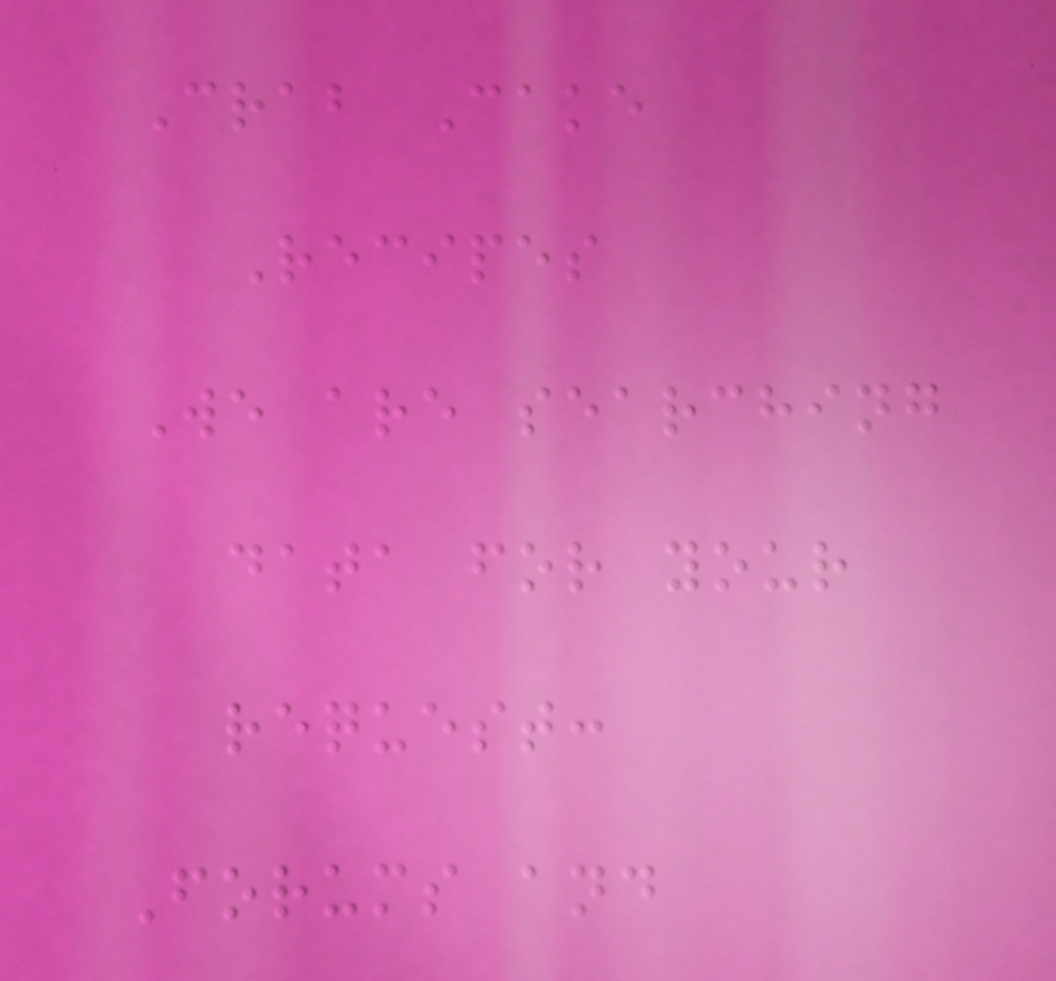Crab Cake
Recipes
We are searching
data for your
request:
Forums and
